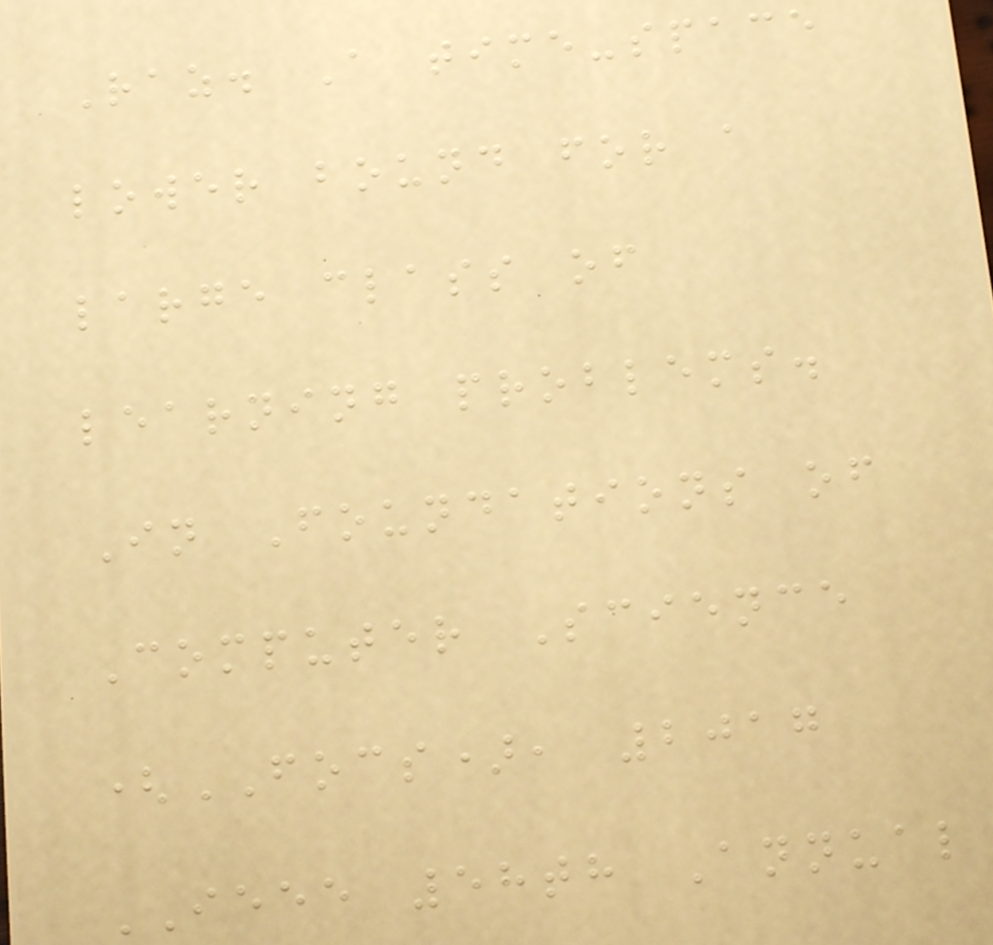Raz. A time-space
lower bound for a
large class of
learning problems.
In Foundations of
Computer Science
(FOCS), 2017
IEEE 58th Annual
